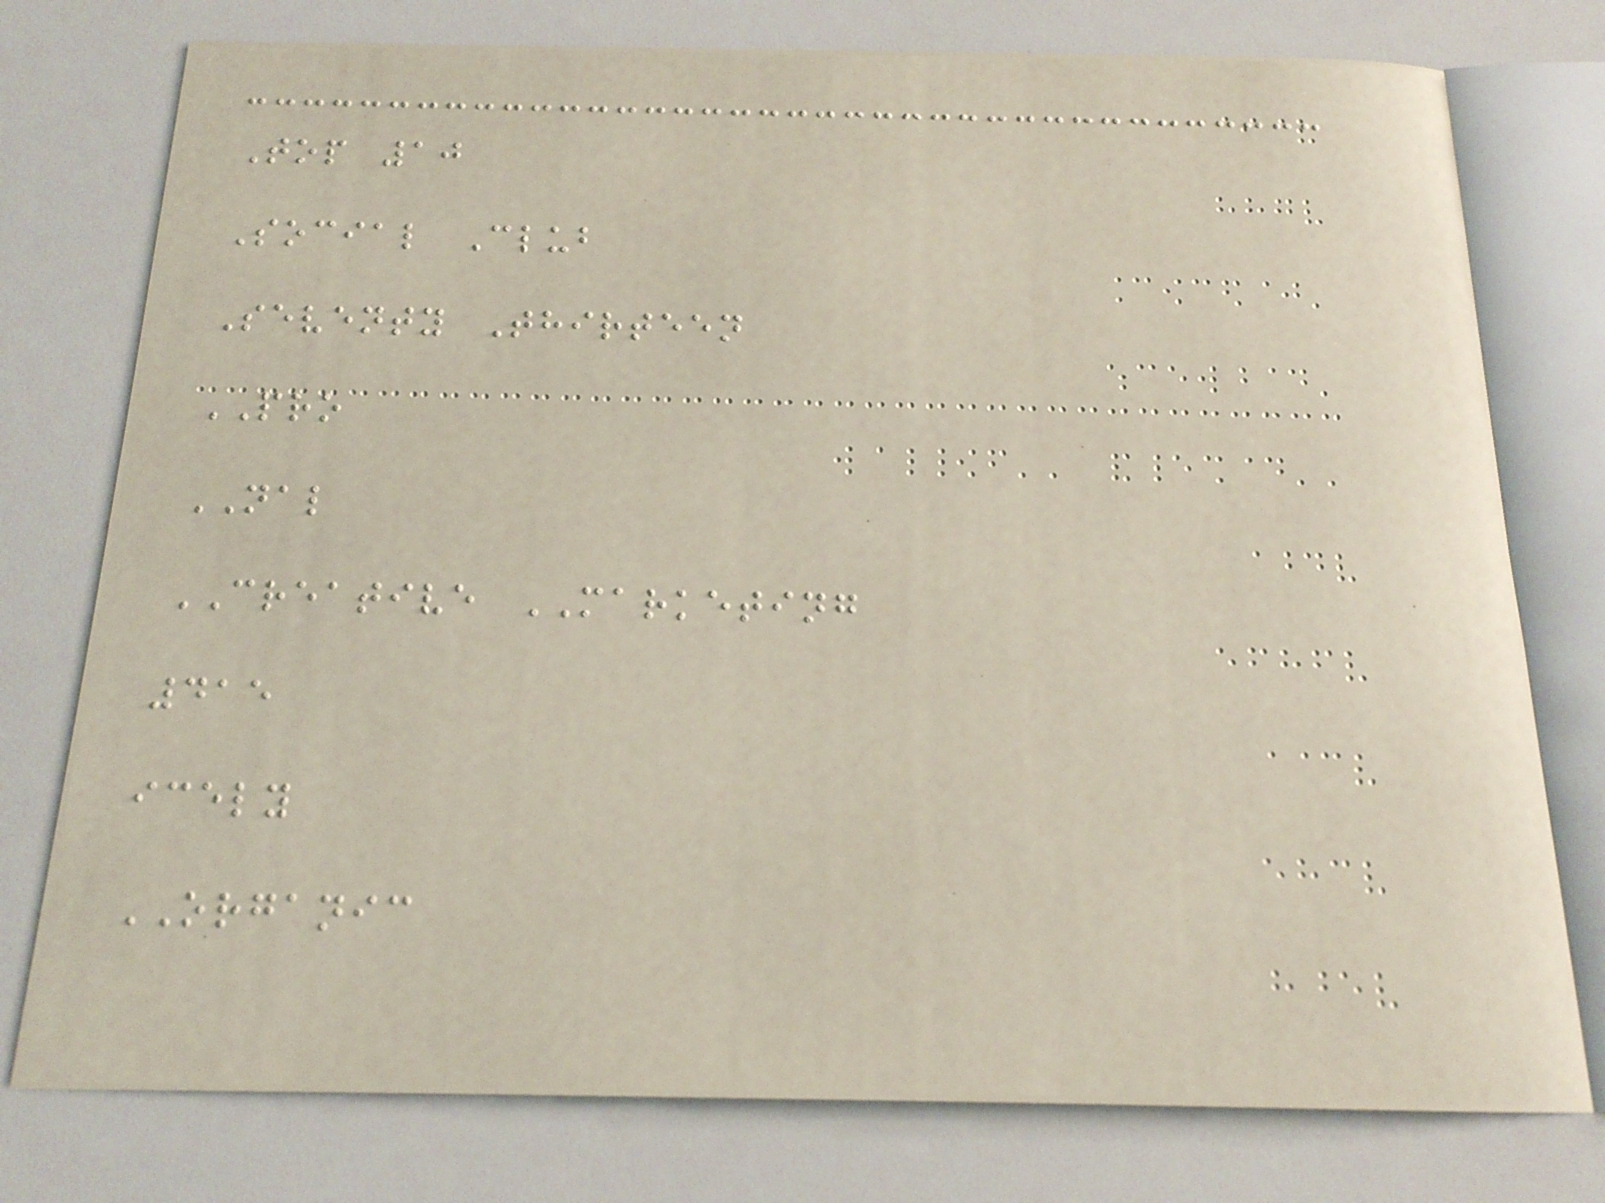Top 10
Social Club
Seventy Thirteen
PRO
NAL
CREATIVE MARKETING
415
icely
ORGANIC
